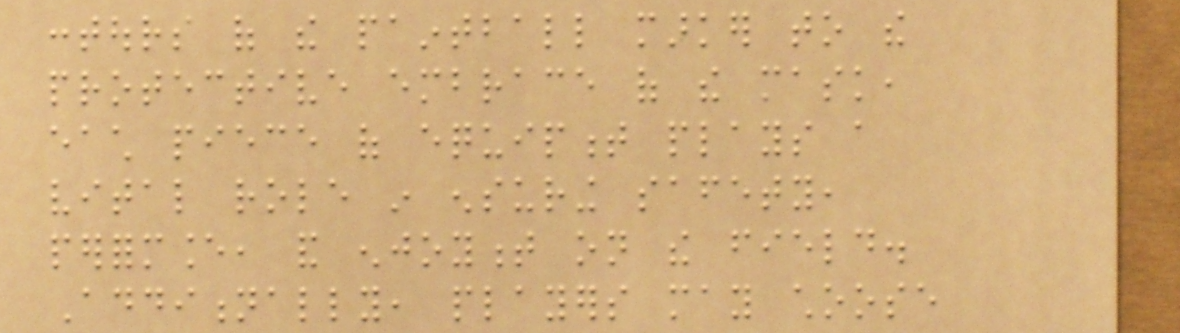contours of the paintball marker to the
protective embrace of the mask,
each piece of equipment plays a
vital role in ensuring safety,
performance, and enjoyment on the field.
Additionally, players may choose
